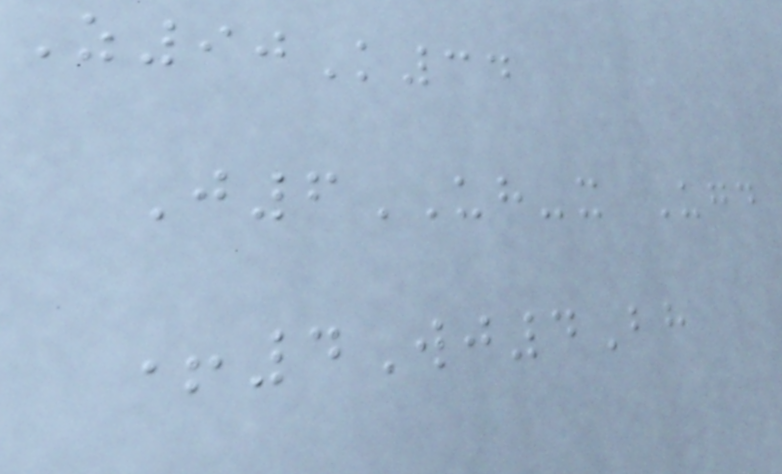Z90K34
J6UH-x Ugd
+4Wj4Bh
